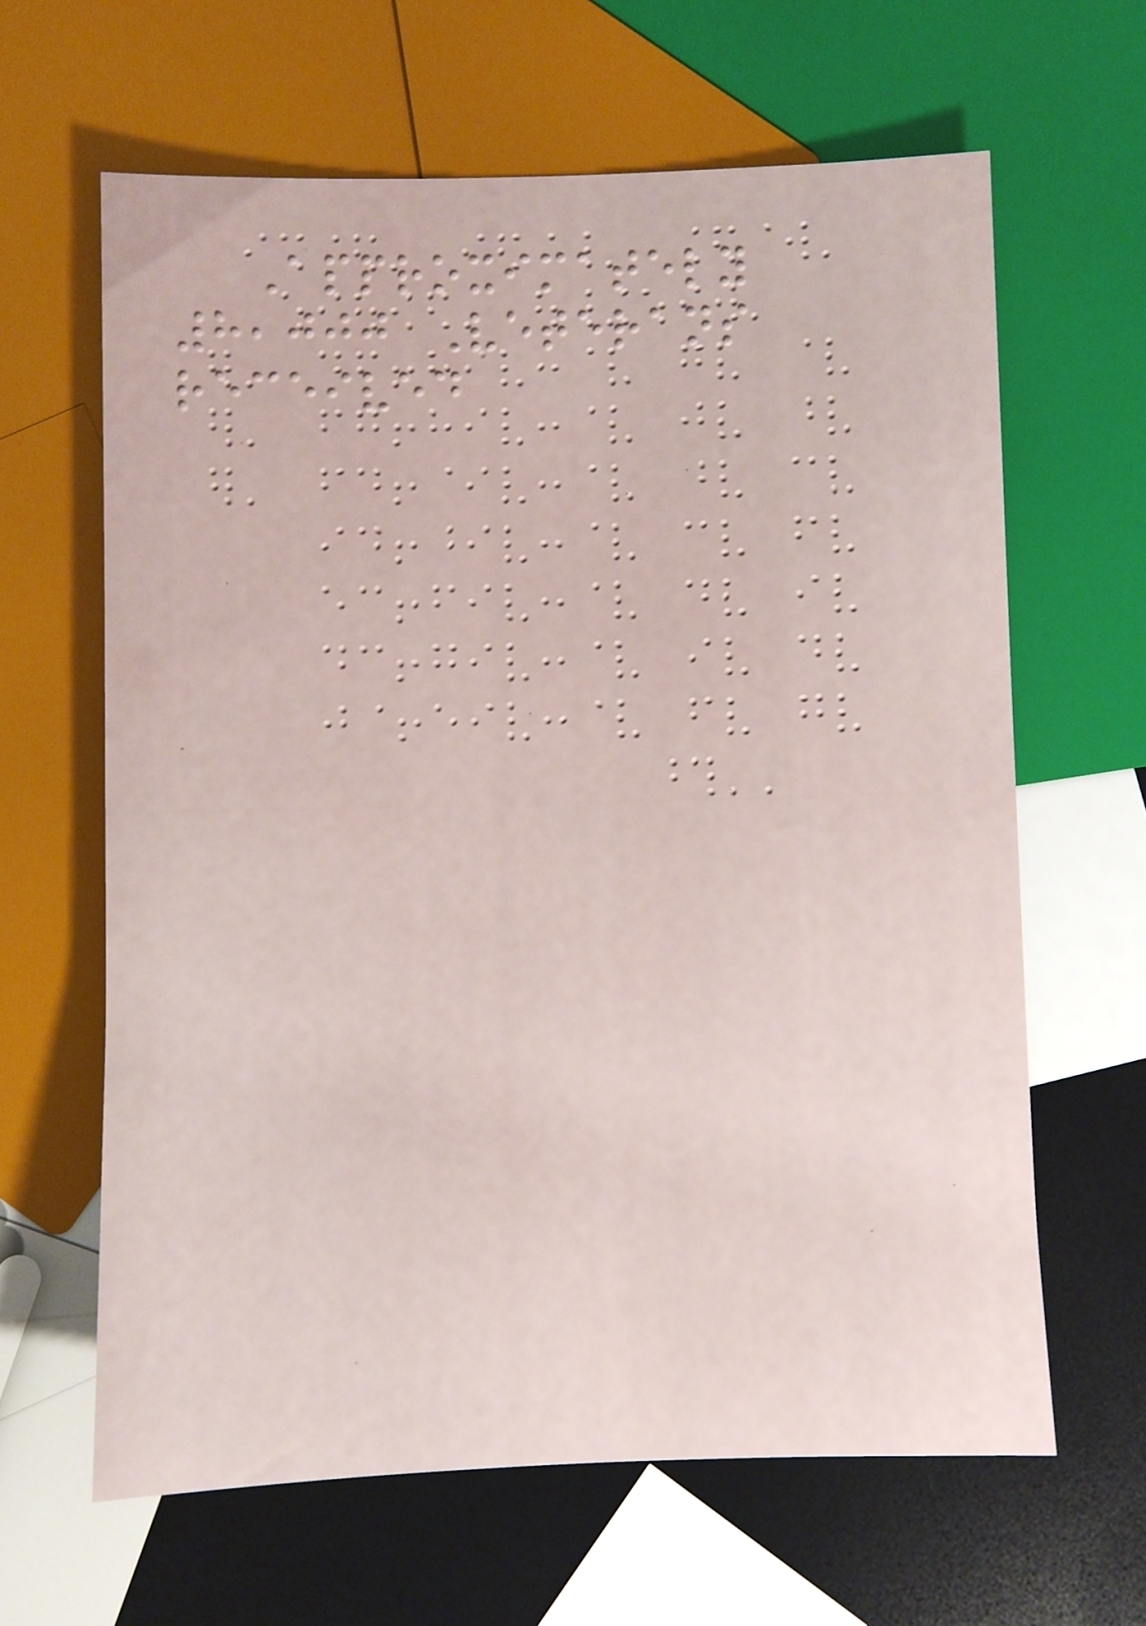Approximately
8,000 Veterans
received
